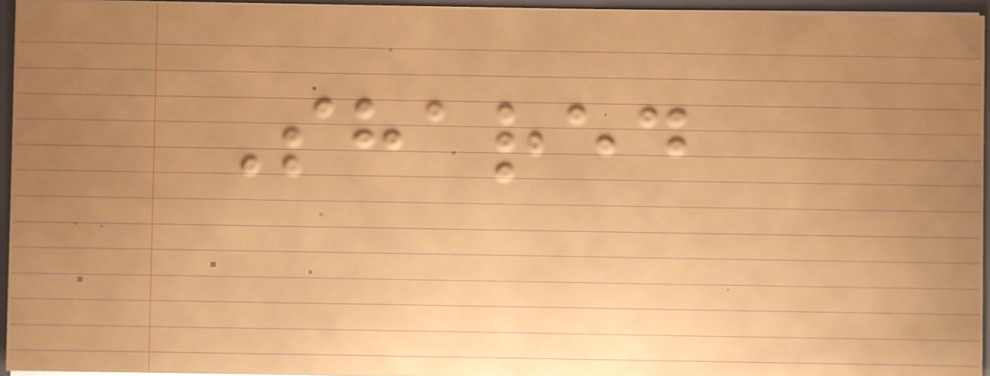Shared
